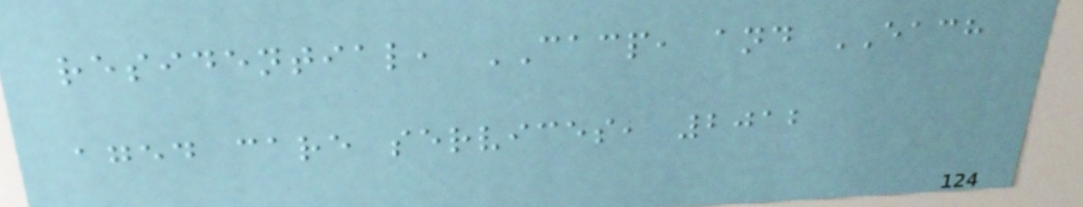residential, CACP, and EACH
aged care services, 2012
